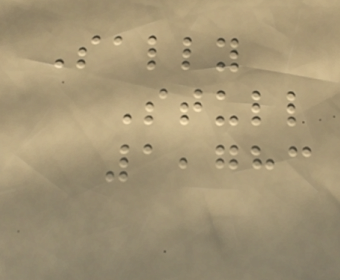Sally
Stull
1,783
